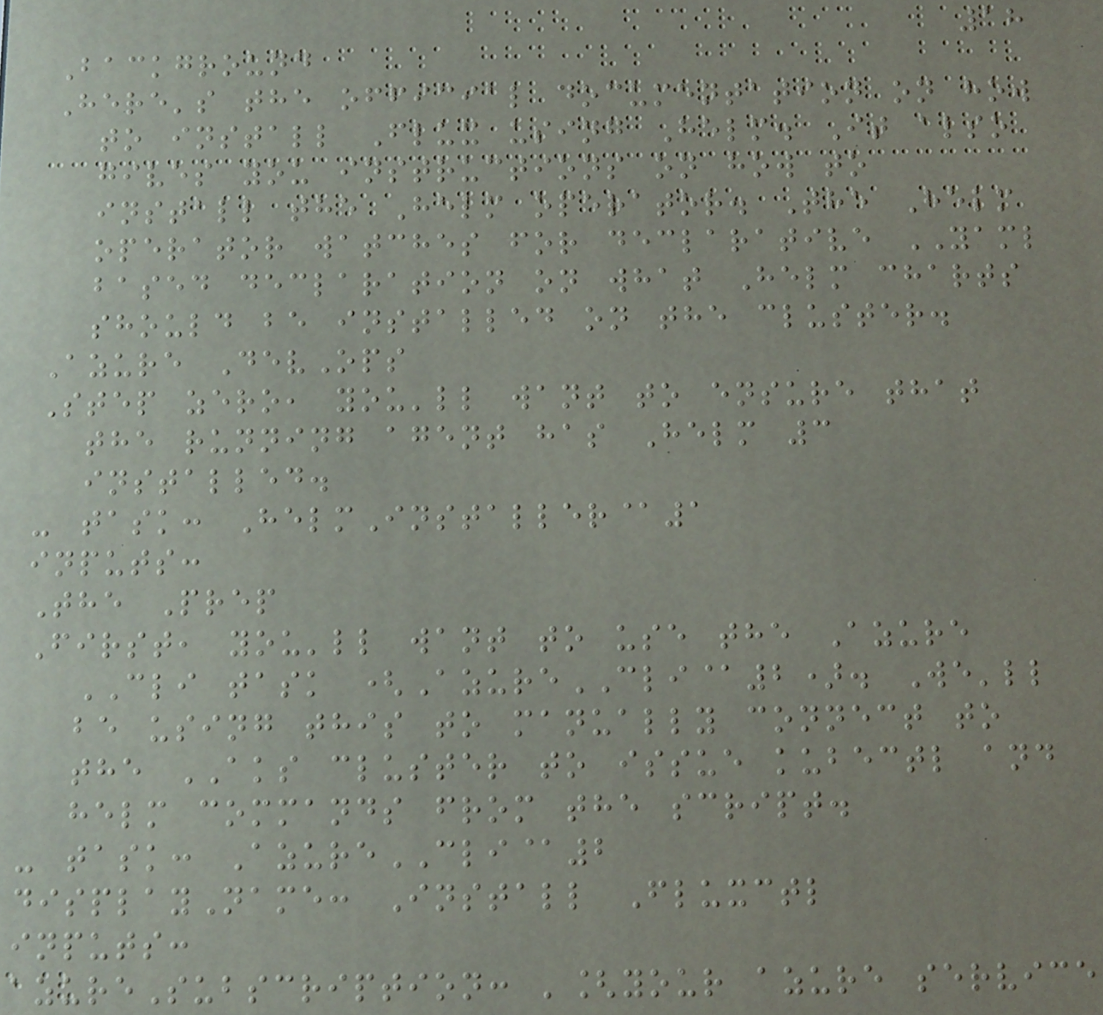18
Background
Here's the official documentation on how
to install Flux using Helm. It also
gives you instructions on how to
install the Helm operator. The Helm
operator watches for declarative YAML
based declaration on what Helm charts
should be installed on the cluster.
Azure DevOps
Step zero, you'll want to ensure that
the running agent has Helm 3
installed.
- task: HelmInstaller@1
inputs:
The Prep
First, you'll want to use the Azure
CLI task (AzureCLI@2). We'll
be using this to manually connect to
the AKS cluster to issue kubectl and
helm commands from the script.
- task: AzureCLI@2
displayName: Install Fluxctl
inputs:
azureSubscription: '[your azure service
